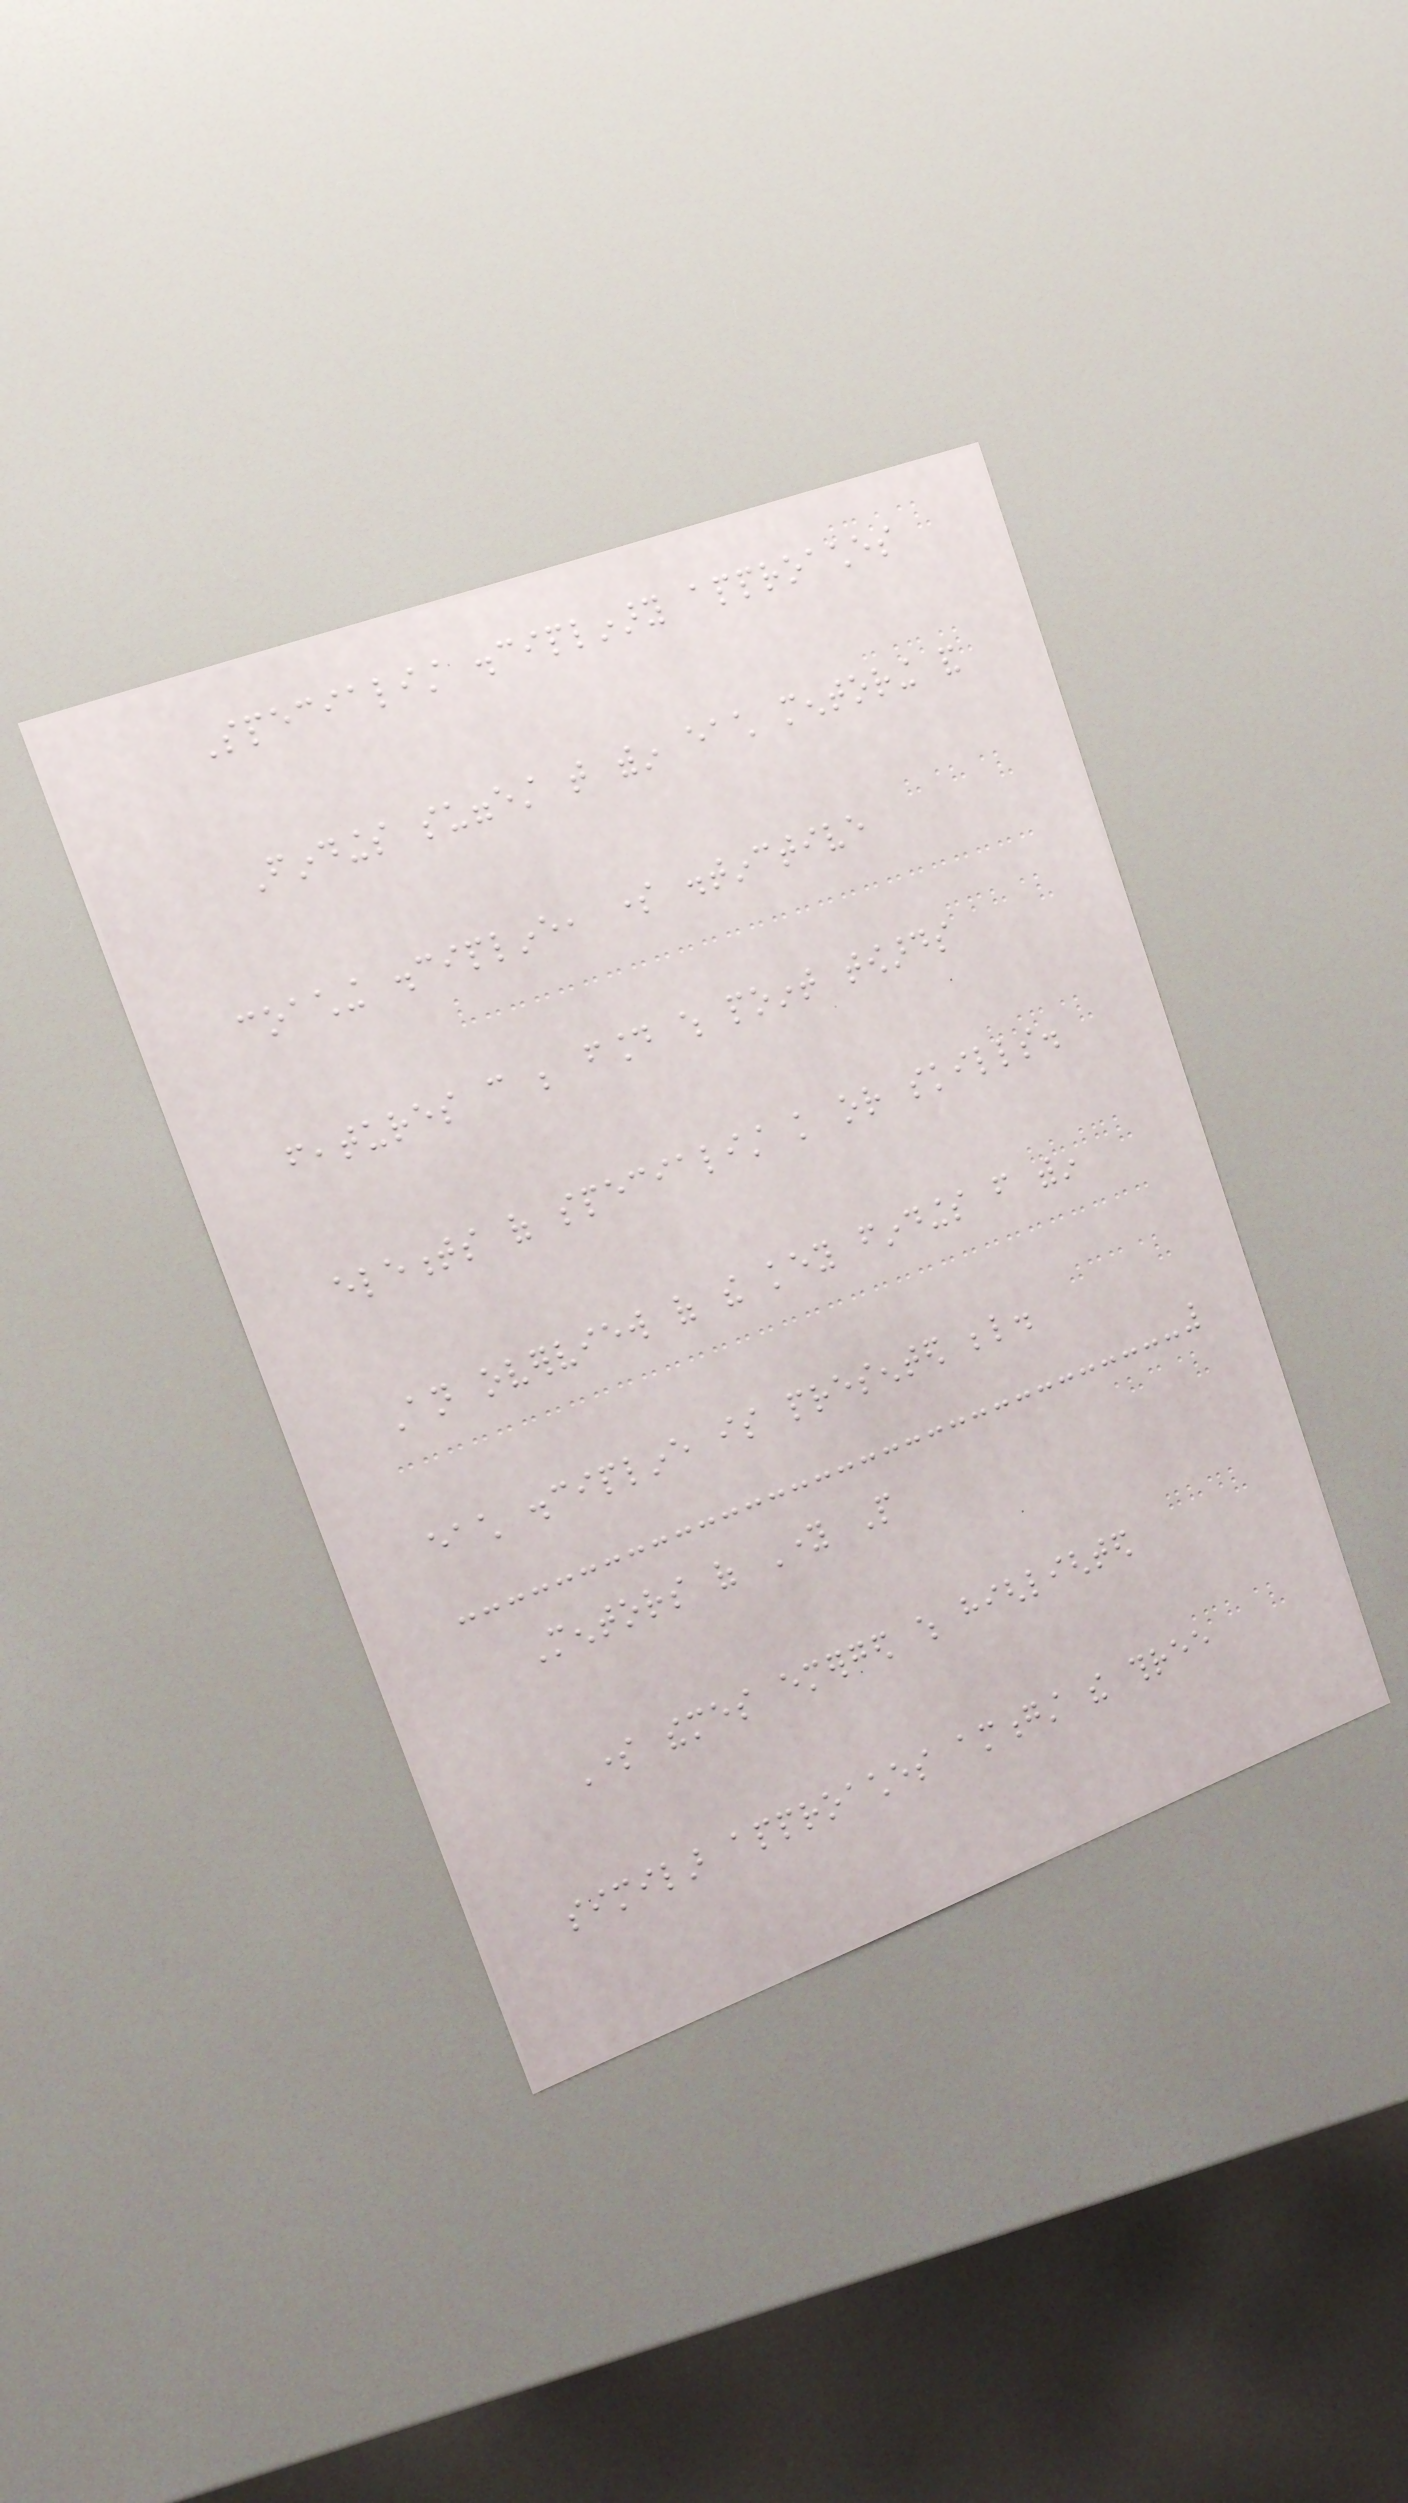Specialist disciplinary approaches
Findings suggest that within each mentoring and
coaching discipline, some distinctive
features can be found which point towards
elements of specialist knowledge or skills.
An overview of the key findings from within
each discipline is presented below.
Mentors of Young People
Some themes emerged which highlighted
similar approaches amongst the three
